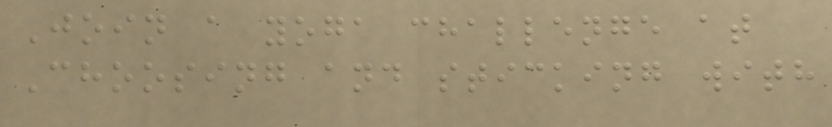Join a yoga challenge at
Choosing and sticking with
